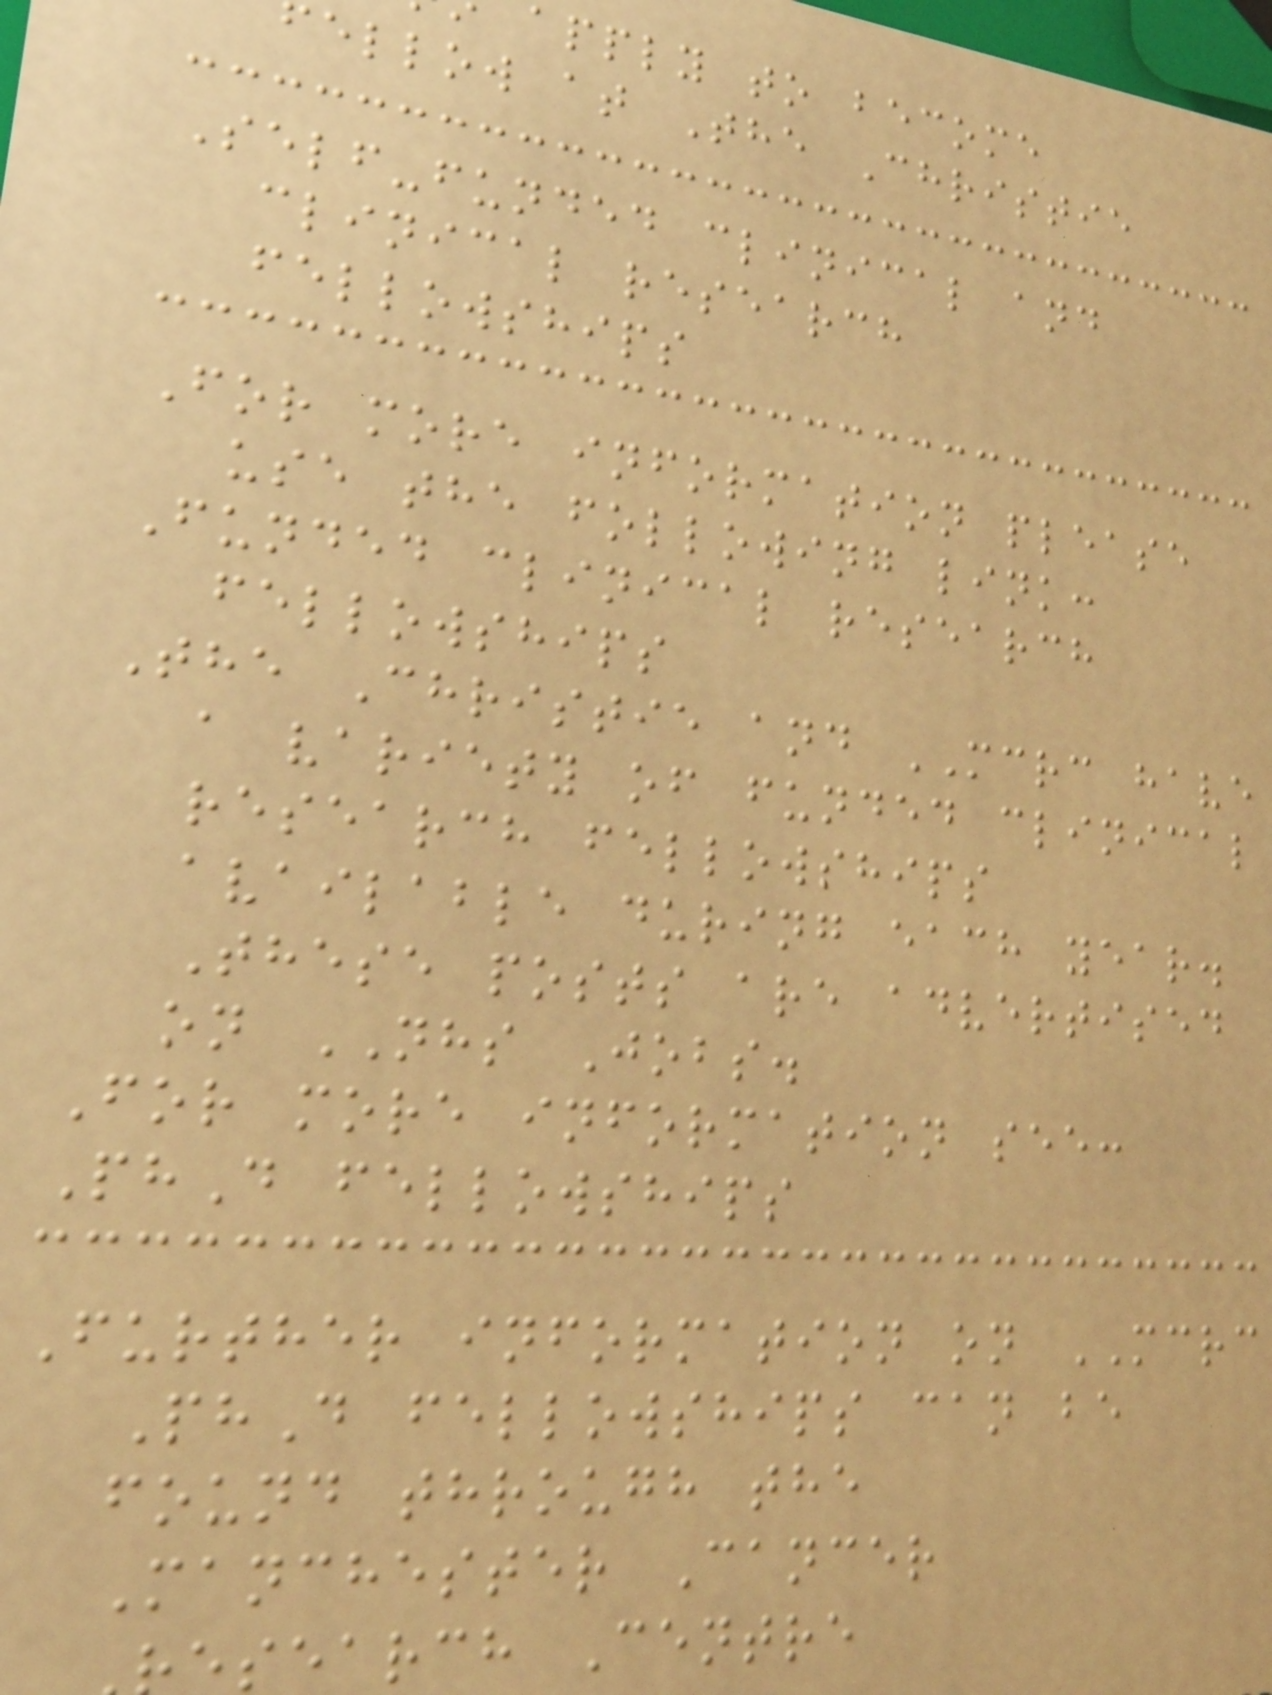apply to become
ellow at The Christie
Self-funded clinical and
clinical research
fellowships
For more information please
use the following link:
Funded clinical research
fellowships
The Christie and MCRC have
a variety of funded clinical
research fellowships
available during each year.
These posts are advertised
on NHS Jobs.
For more information see:
PhD fellowships
Further information on MCRC
PhD fellowships can be
found through the
Manchester Cancer
search Centre
